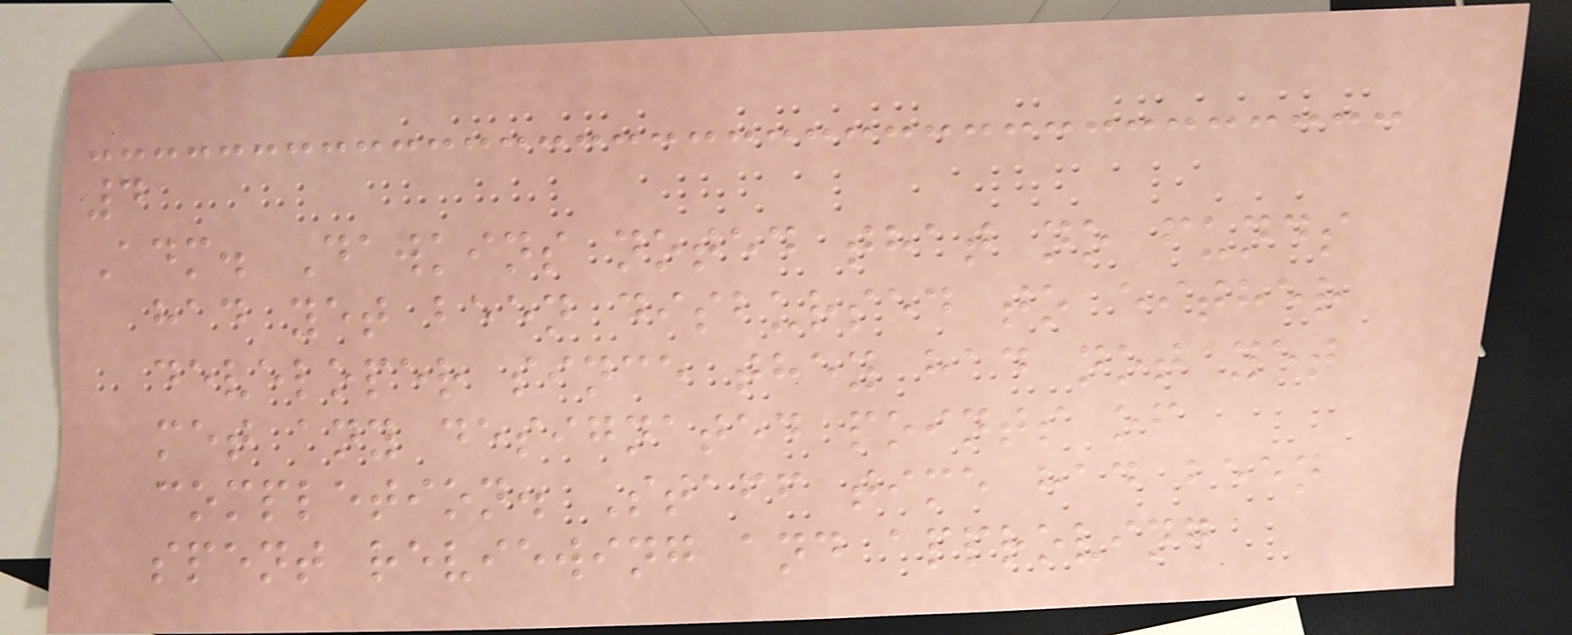4
Adm. Dawkins noted that no funds
had yet been disbursed to either
developer since they had not yet
met any designated points of
completion. Staff time had been
spent reviewing and approving
